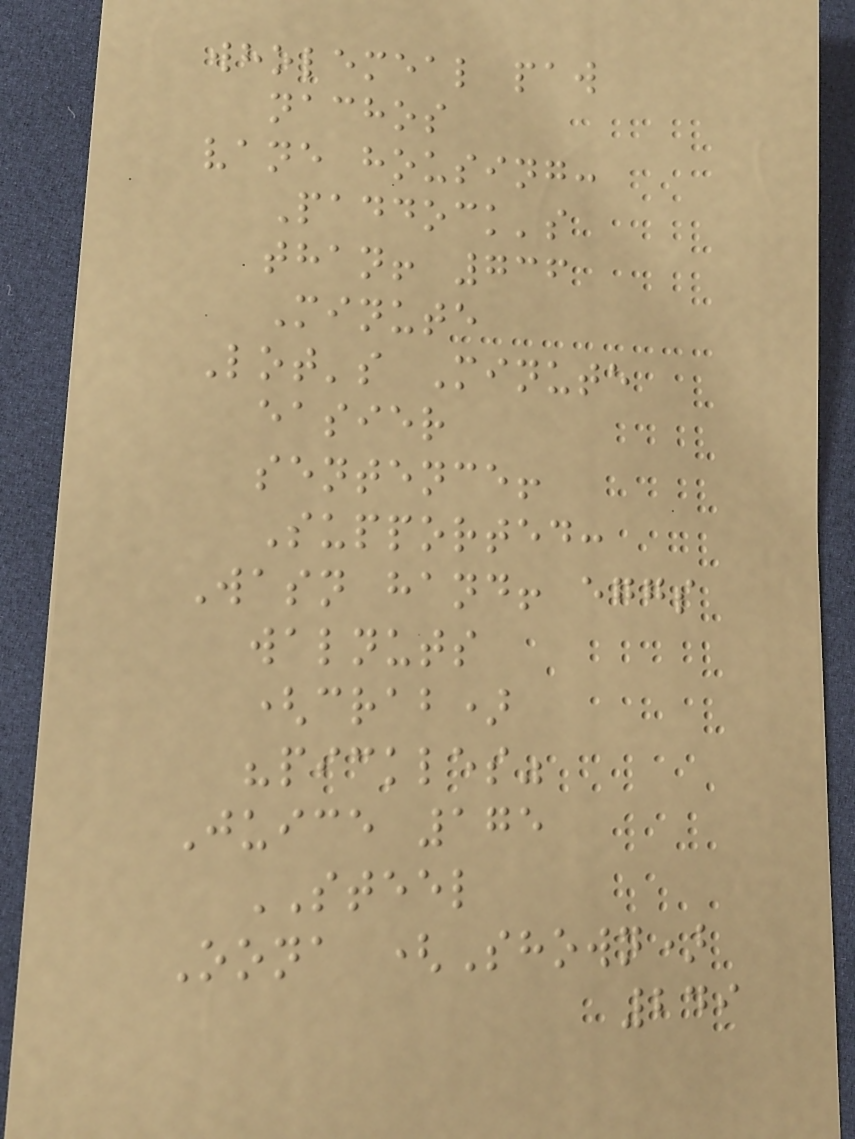wholemeal paw
nachos
vane housing:
Paddock's
than! 736
Minute
Lot's Minute
easier
sentence!
Supported:
Wasn hand! eggs
walnuts
(crab)
"pickles"
Juice 175
STEEL
Oona (Shown)
249
